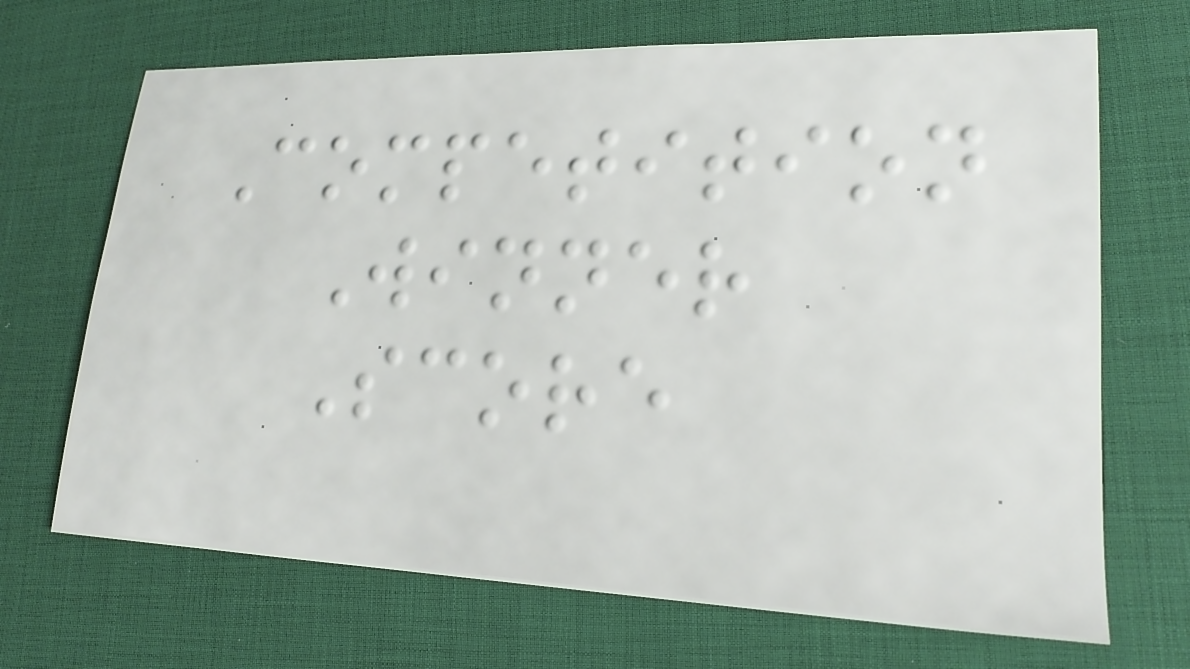Competition
Winner
Score
